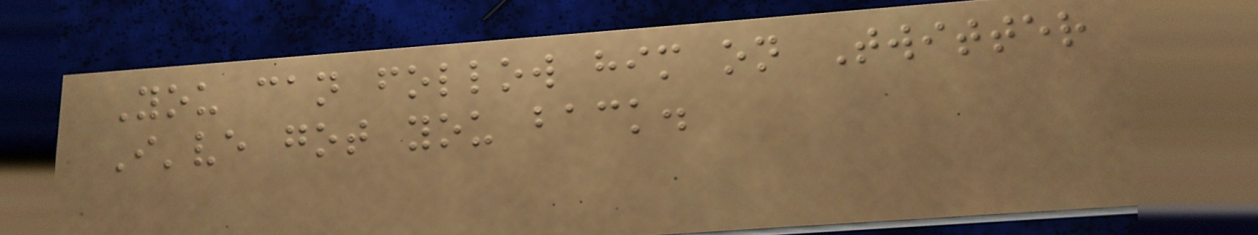You can follow him on Twitter
I've got you back.
